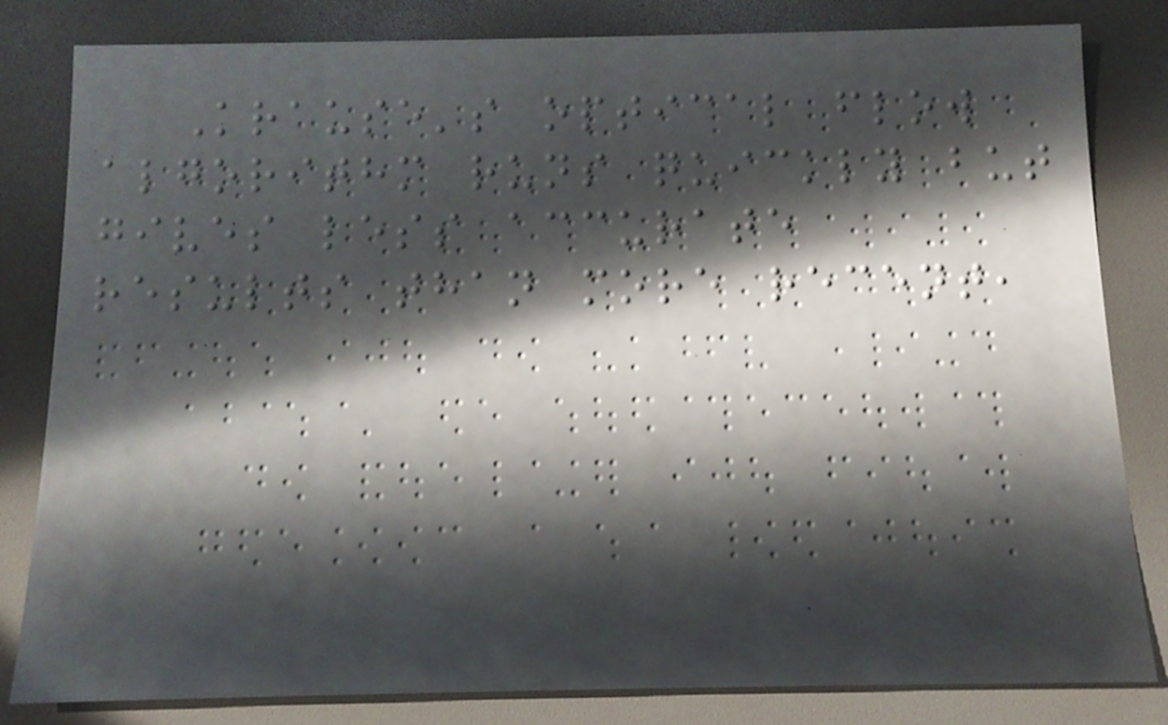Krause's optical flow
algorithm runs quickly but
gives less accurate
results than more recent,
